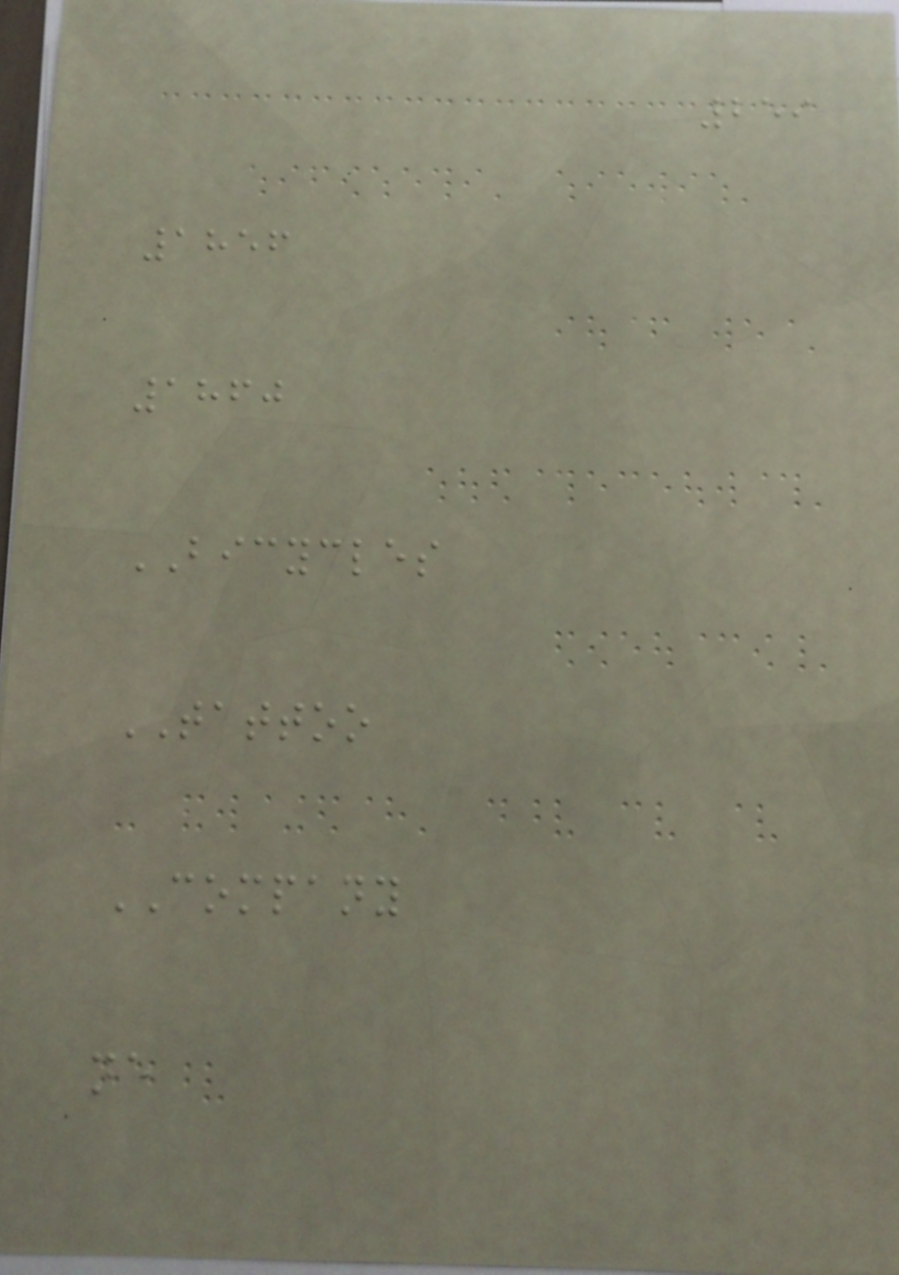259
1856
1860
BICYCLES
TATTOO
COMPANY
ne
